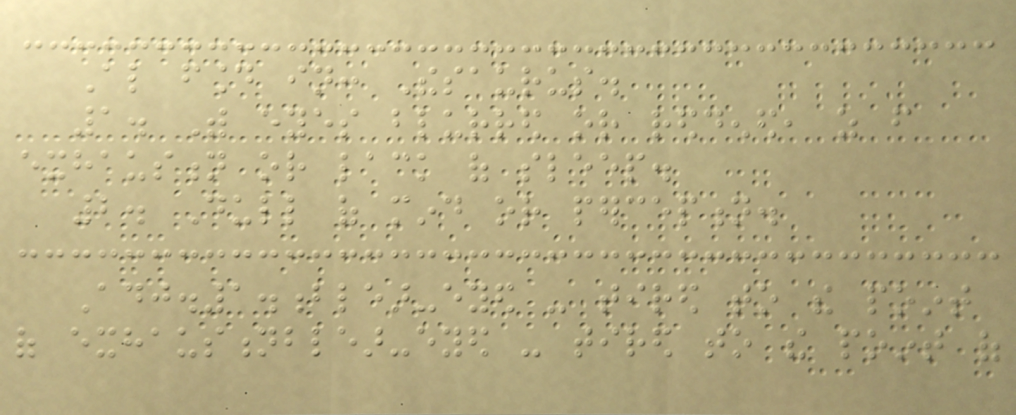Also found in: Thesaurus.
1. With eyes blurred or reddened, as from
exhaustion or lack of sleep.
2. Dull of mind or perception.
Adj.1.blear-eyed - tired to the point
of exhaustionblear-eyed - tired to the point of
